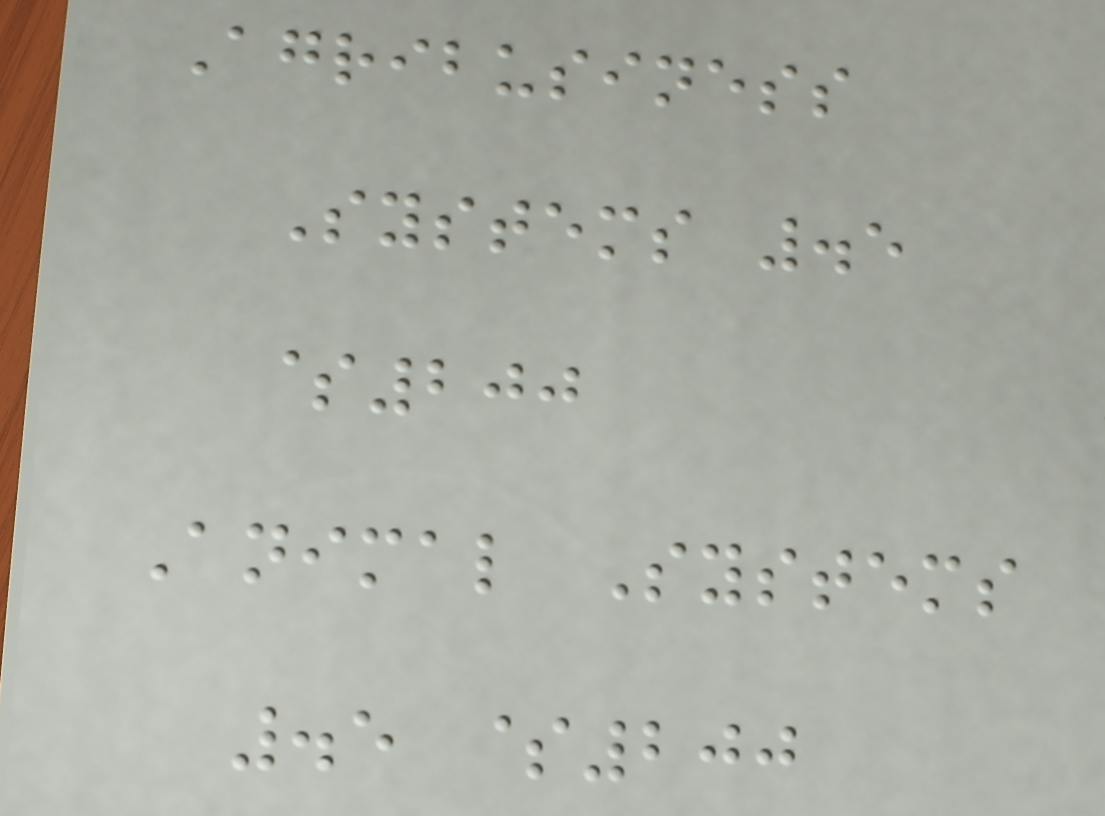Agribusiness
Systems .5
$200
Animal Systems
.5 $200
